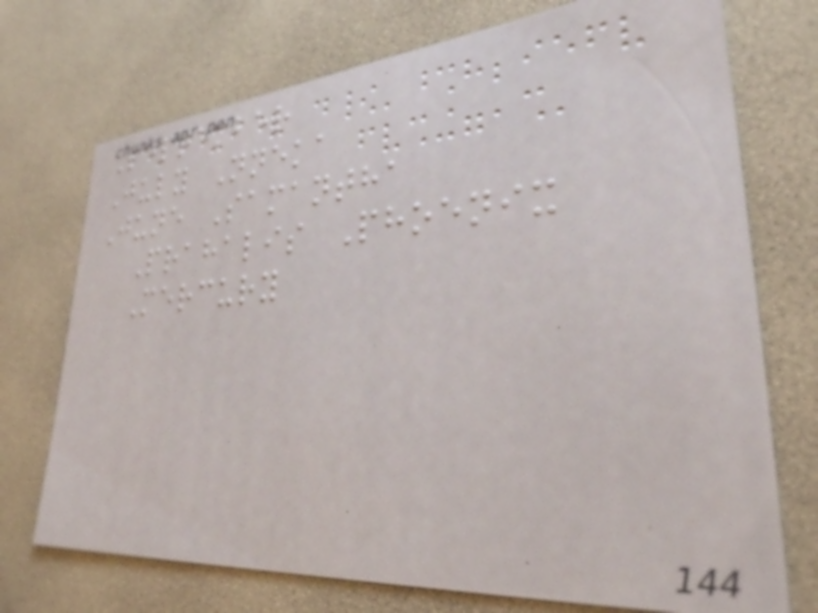September
July Nneka
June Samantha
Prahalis Phoenix
Mercury
